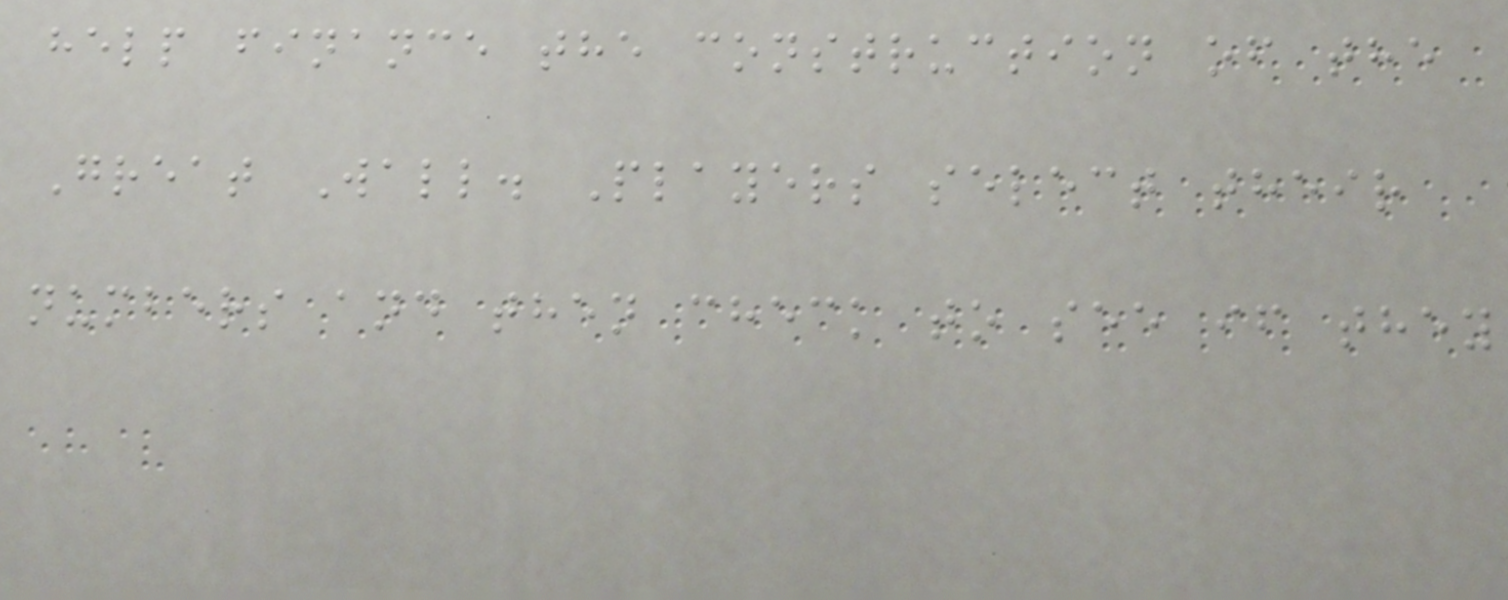help finance the construction of the
Great Wall. Players select their
numbers and then check to see if they
